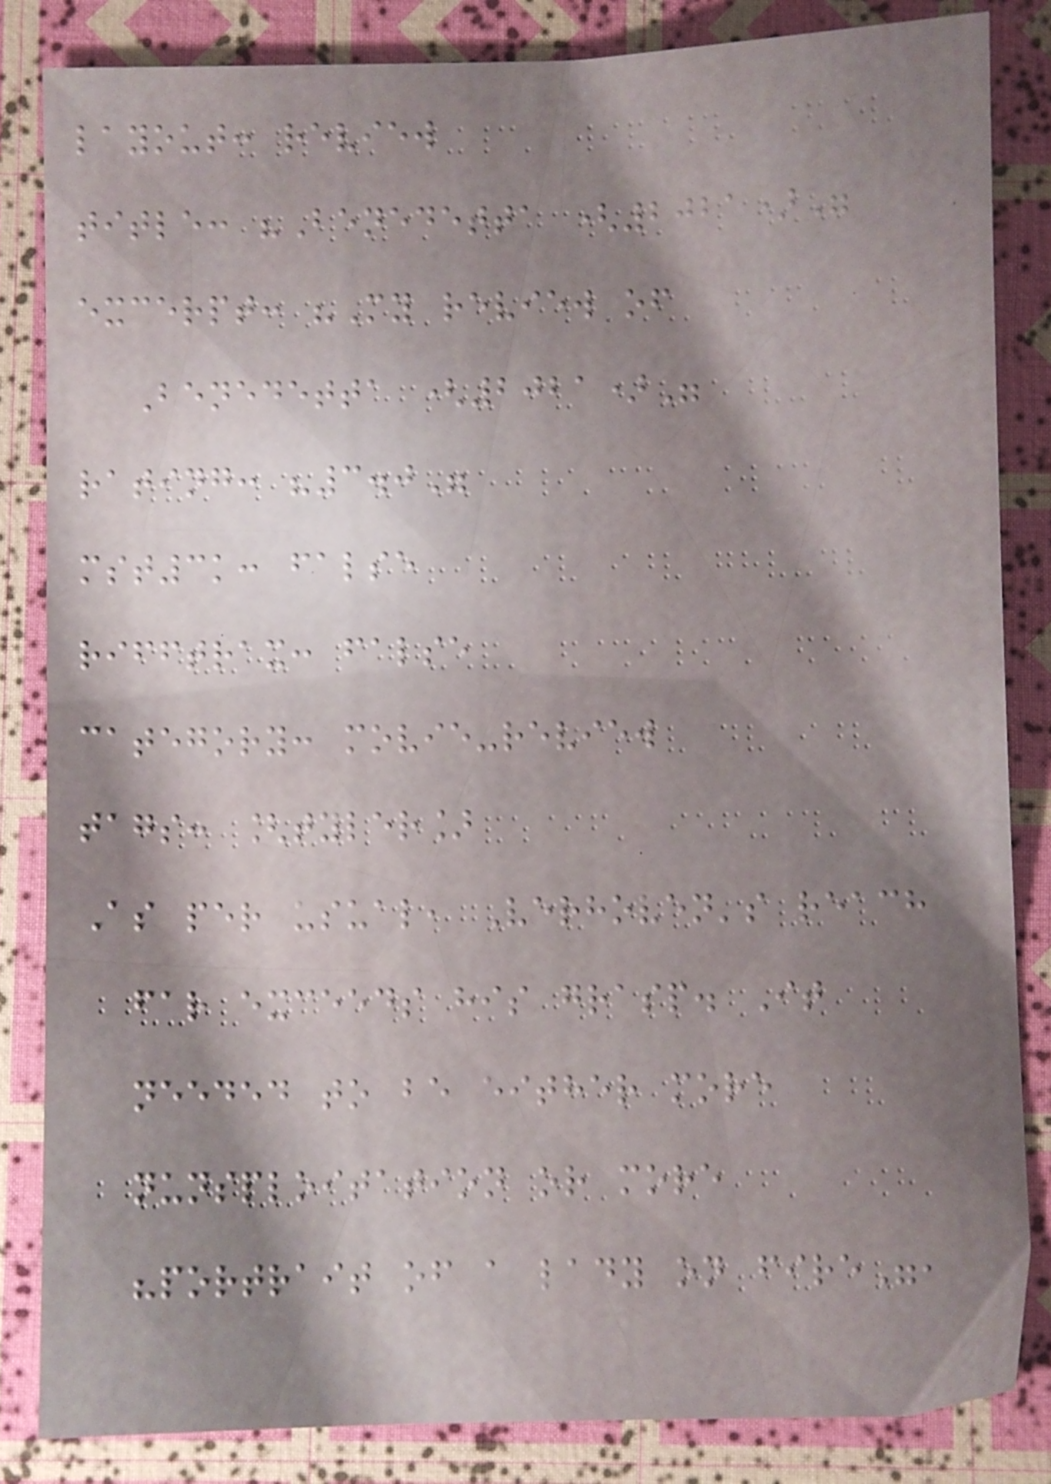layout: review
title: "Benedetta (2021)"
excerpt: "My review of
Benedetta (2021)"
rating: "3.0"
mst3k: false
rifftrax: false
category: movie-review
tags: [tyler]
As per usual, Verhoven's reach
far exceeds his grasp. It
needed to be either more
nunsploitation or more
"portrait of a lady on fire",
